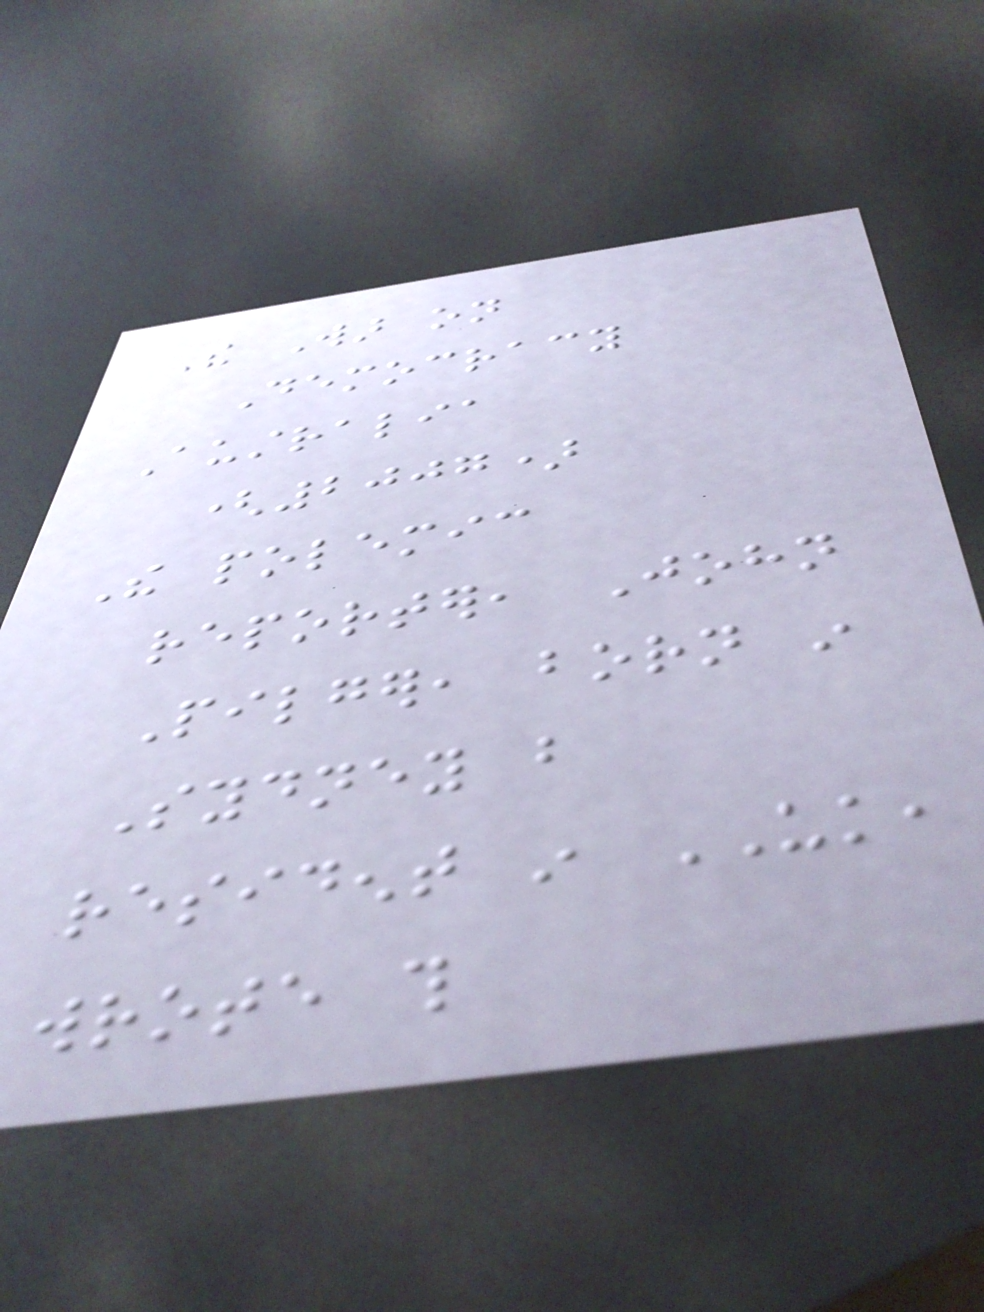The War on
Democracy
Australia
(2007)
The polemic
reporter, John
Pilger, born in
Sydney but
resident in UK,
wrote this
